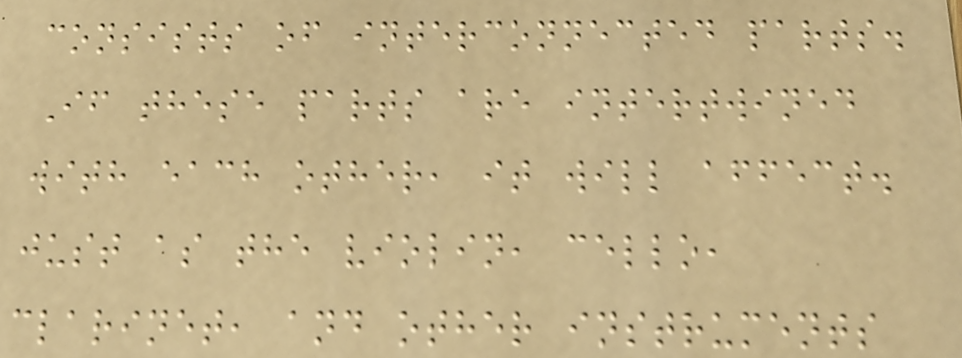consists of interconnected parts.
If these parts are intertwined
with each other, it will affect.
just as the violin, cello,
clarinet, and other instruments
